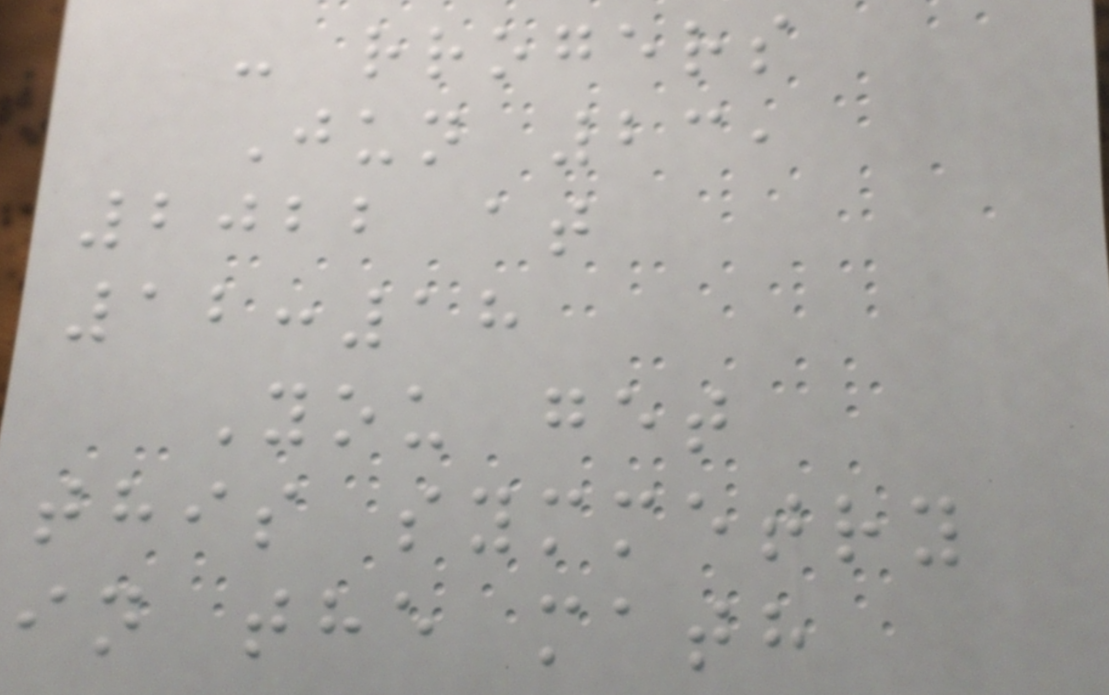- rrogers
Jun 23,
2022 at
12:18
You get
this symmetry
in the math
